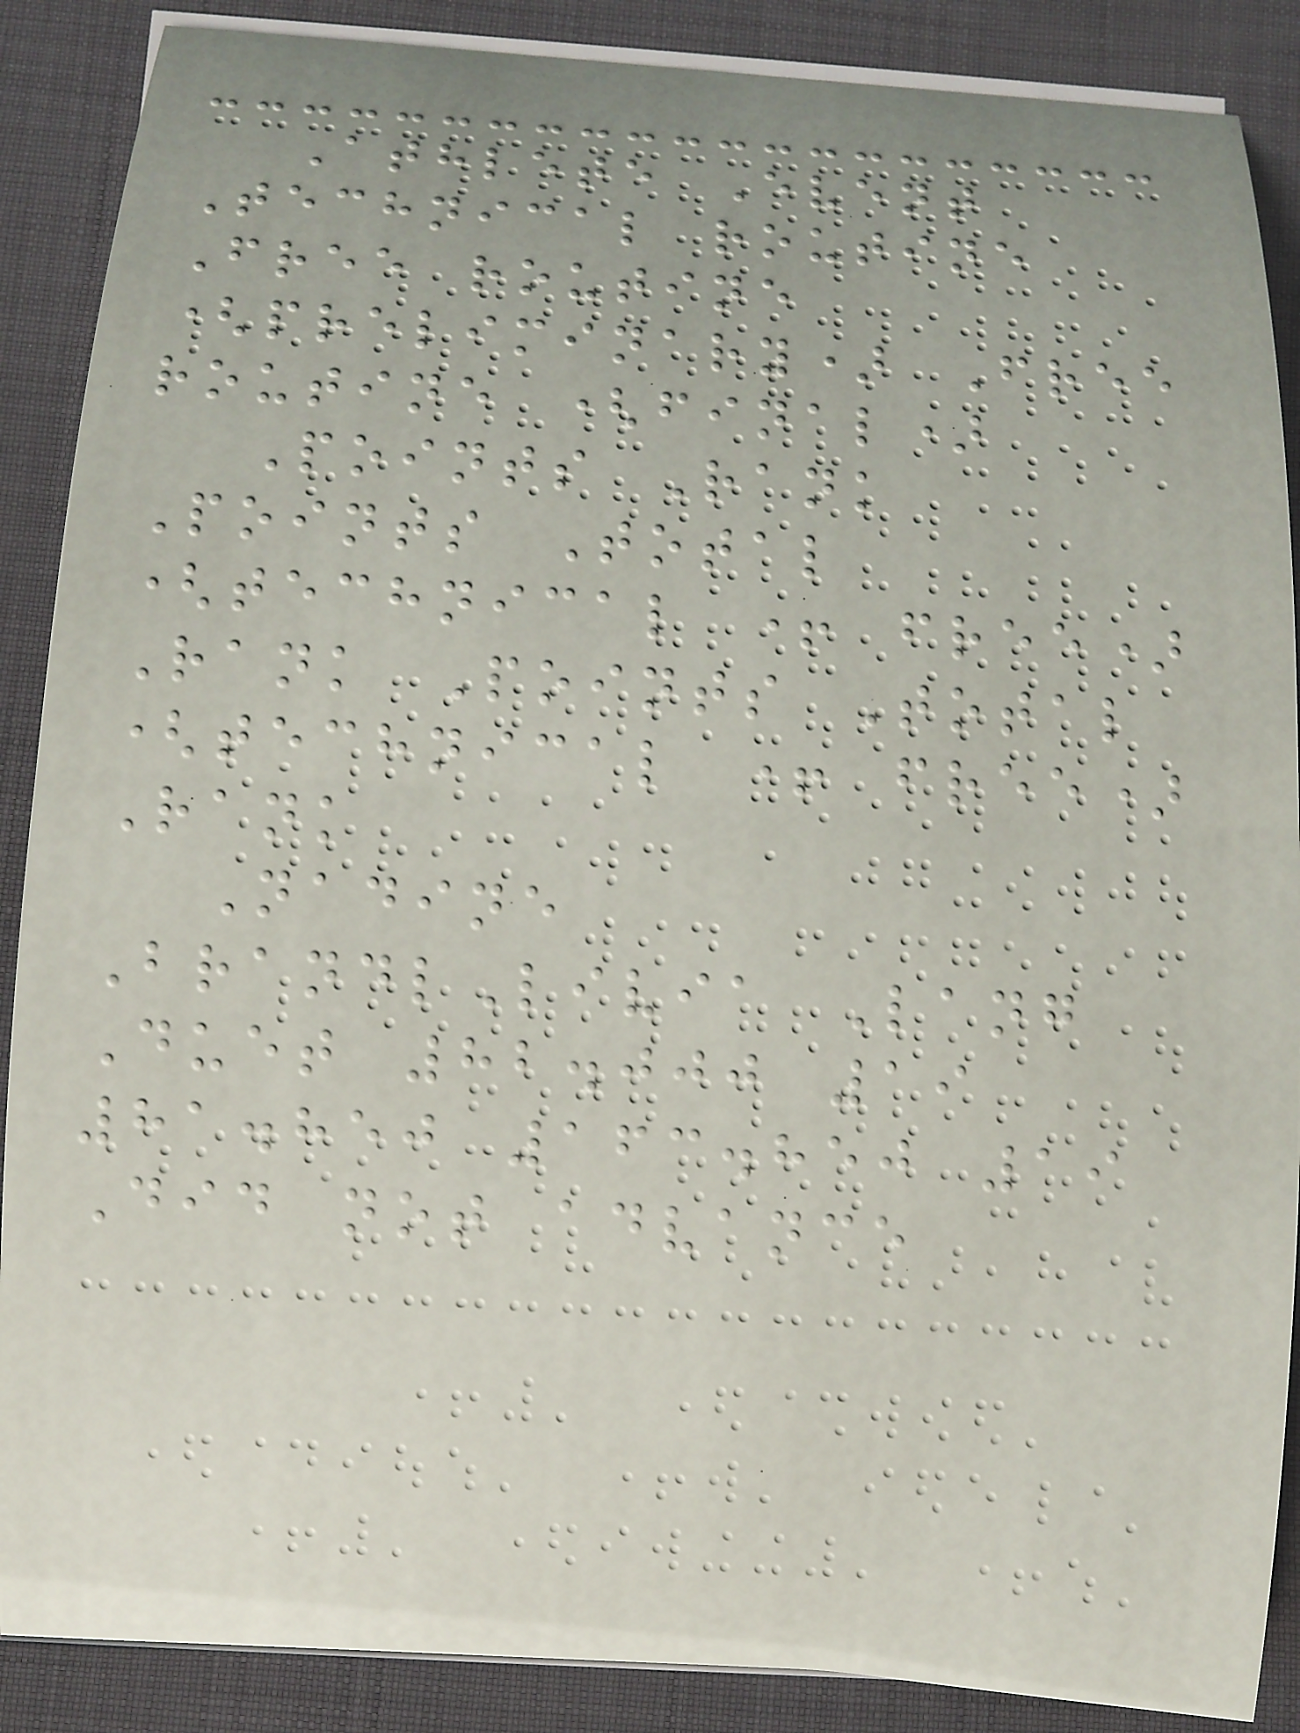Athlete Event
Technical routine
Free routine
(preliminary) Free
routine (final)
Points Rank
Points Total
(technical + free)
Rank Points Total
(technical + free)
Rank
Nadine
BrandlLivia Lang
Duet 82.000 19
81.850 163.850 19
Did not advance
